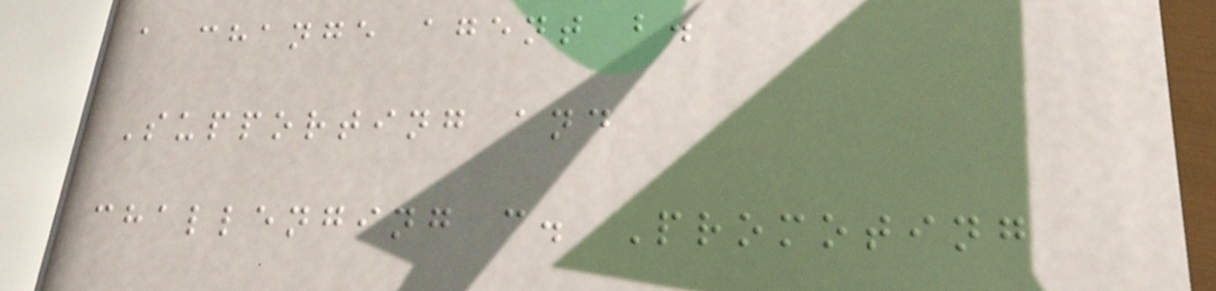a change agent b.
Supporting and
challenging c. Promoting
